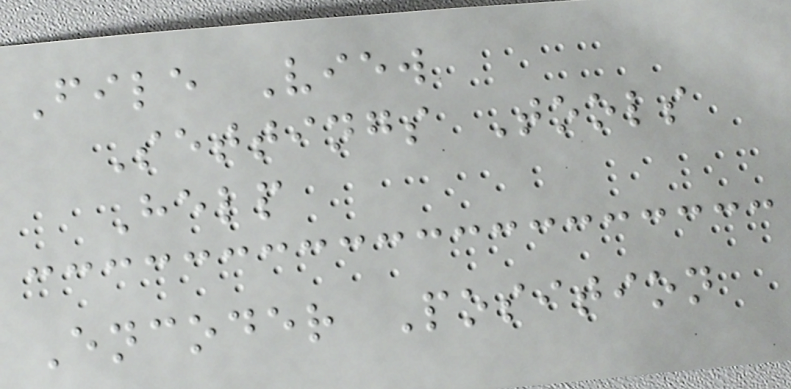File View
Settings Tools
Help
Encoder Position
